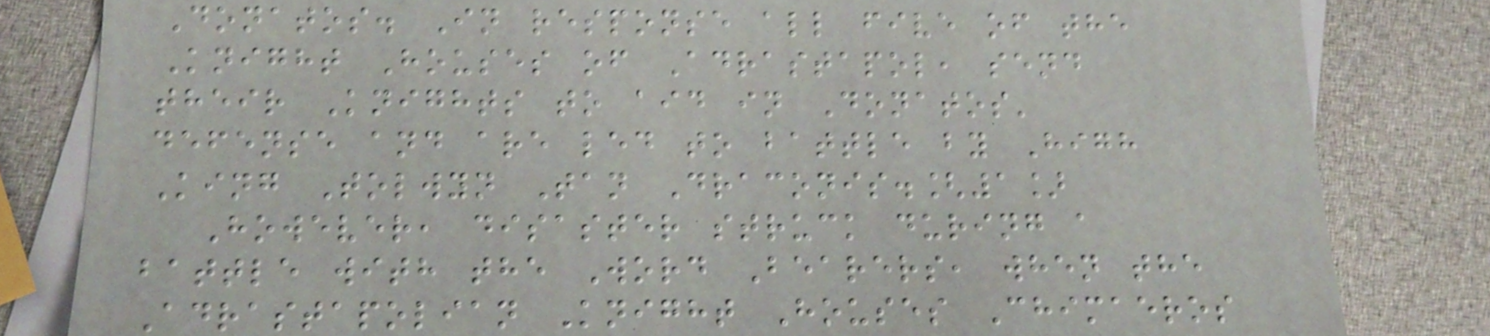Donatos. In response all five of the
Knight Houses of Adrastapol, send
their Knights to aid in Donatos'
defense and are led to battle by High
King Tolwyn Tan Draconis.[1]
However, disaster struck during a
battle with the Word Bearers, when the
Adrastapolian Knight Houses Chimaeros
